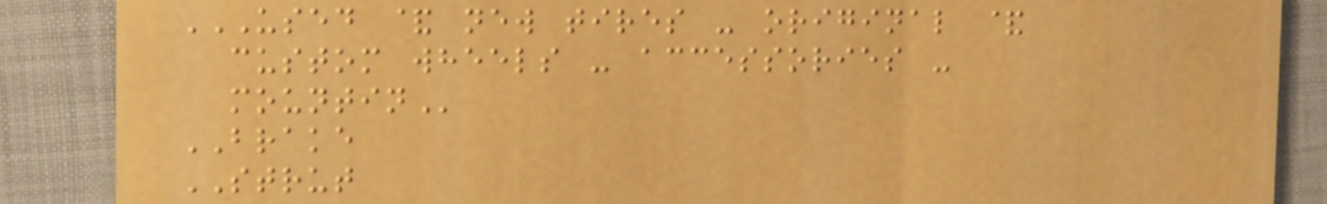USED & NEW TIRES - ORIGINAL &
CUSTOM WHEELS - ACCESSORIES -
MOUNTIN
BRAKE
STRUT
